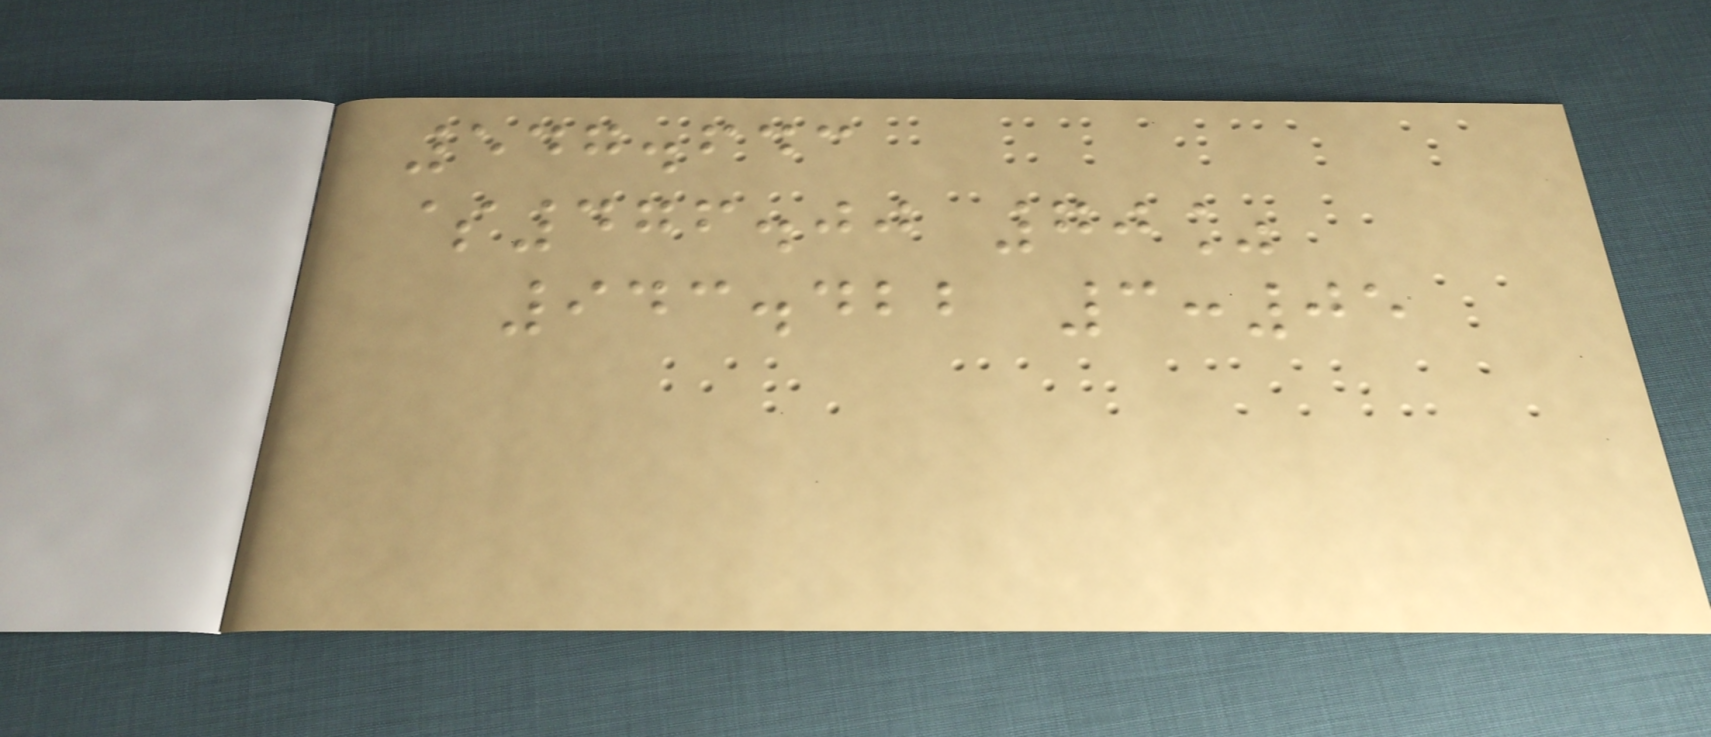547.643
$476.00 70%
943.422 3:05
